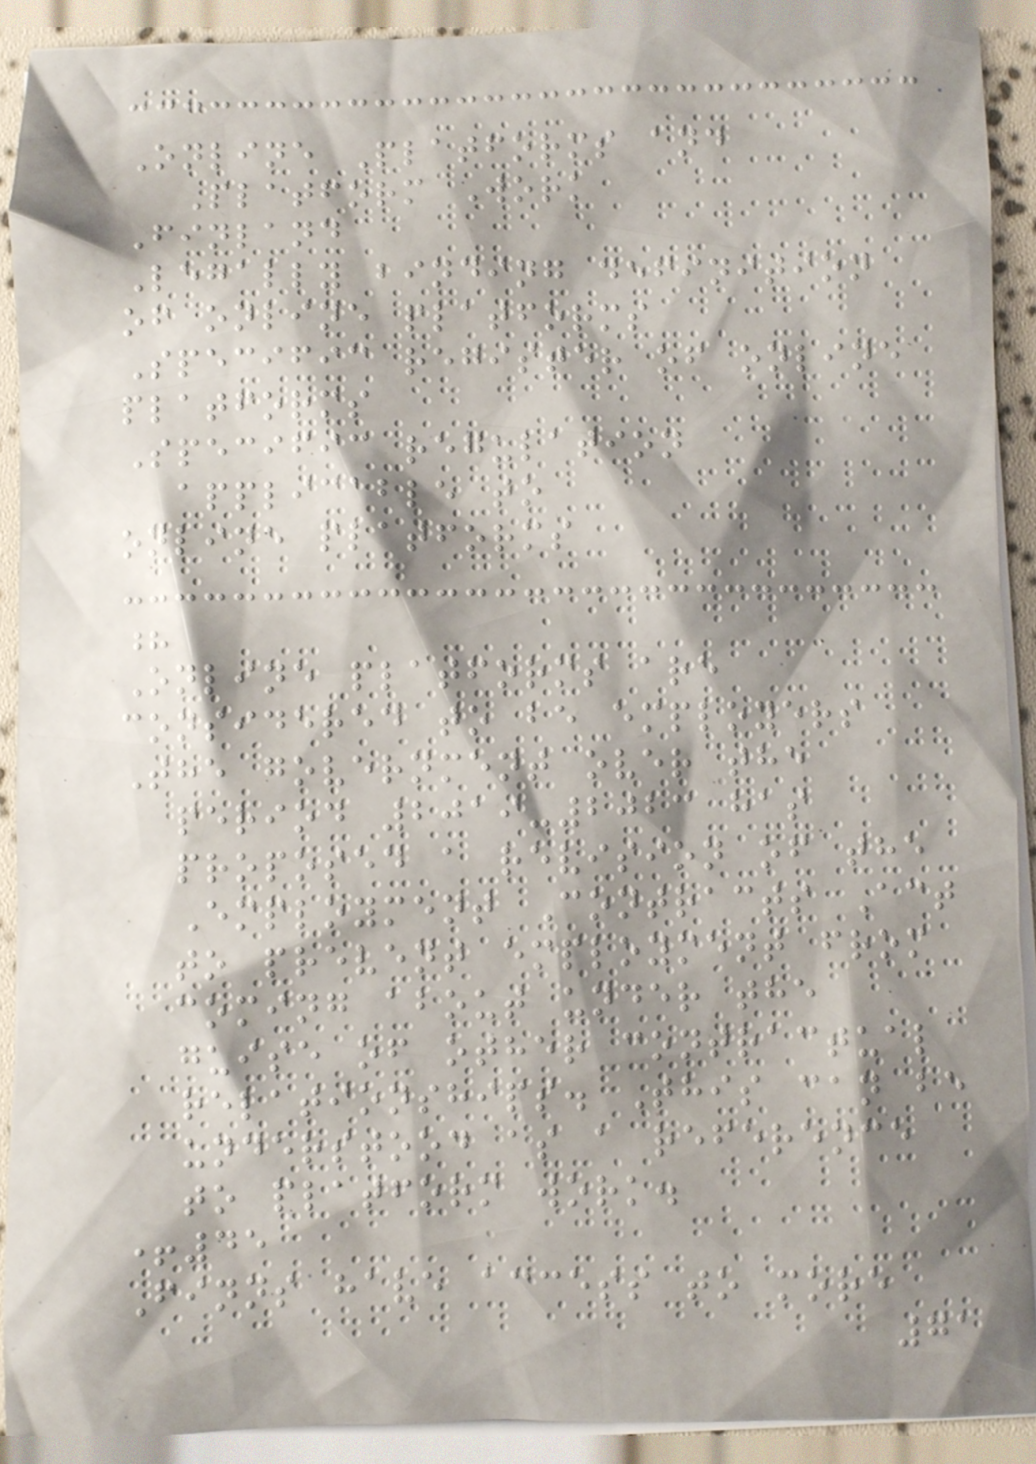Online Platforms and
Platform Work
Finland
Legally binding definition
of online platforms
Specific register of online
platforms
Specific regulation
applicable to
online platforms
?
Online platforms are
considered to be employers
The government over the
period 2019-2023 has
proposed a revision of the
Employment Contracts Act
to prevent employment from
coming about under the
guise of other contractual
relationships. This can be
understood as a reference
to platform work.
+45
Finns have access to more
71
